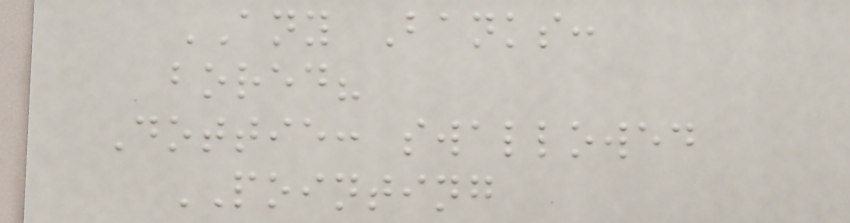ANY Banks:
bored?
Dottie: swallowed
POINTING
